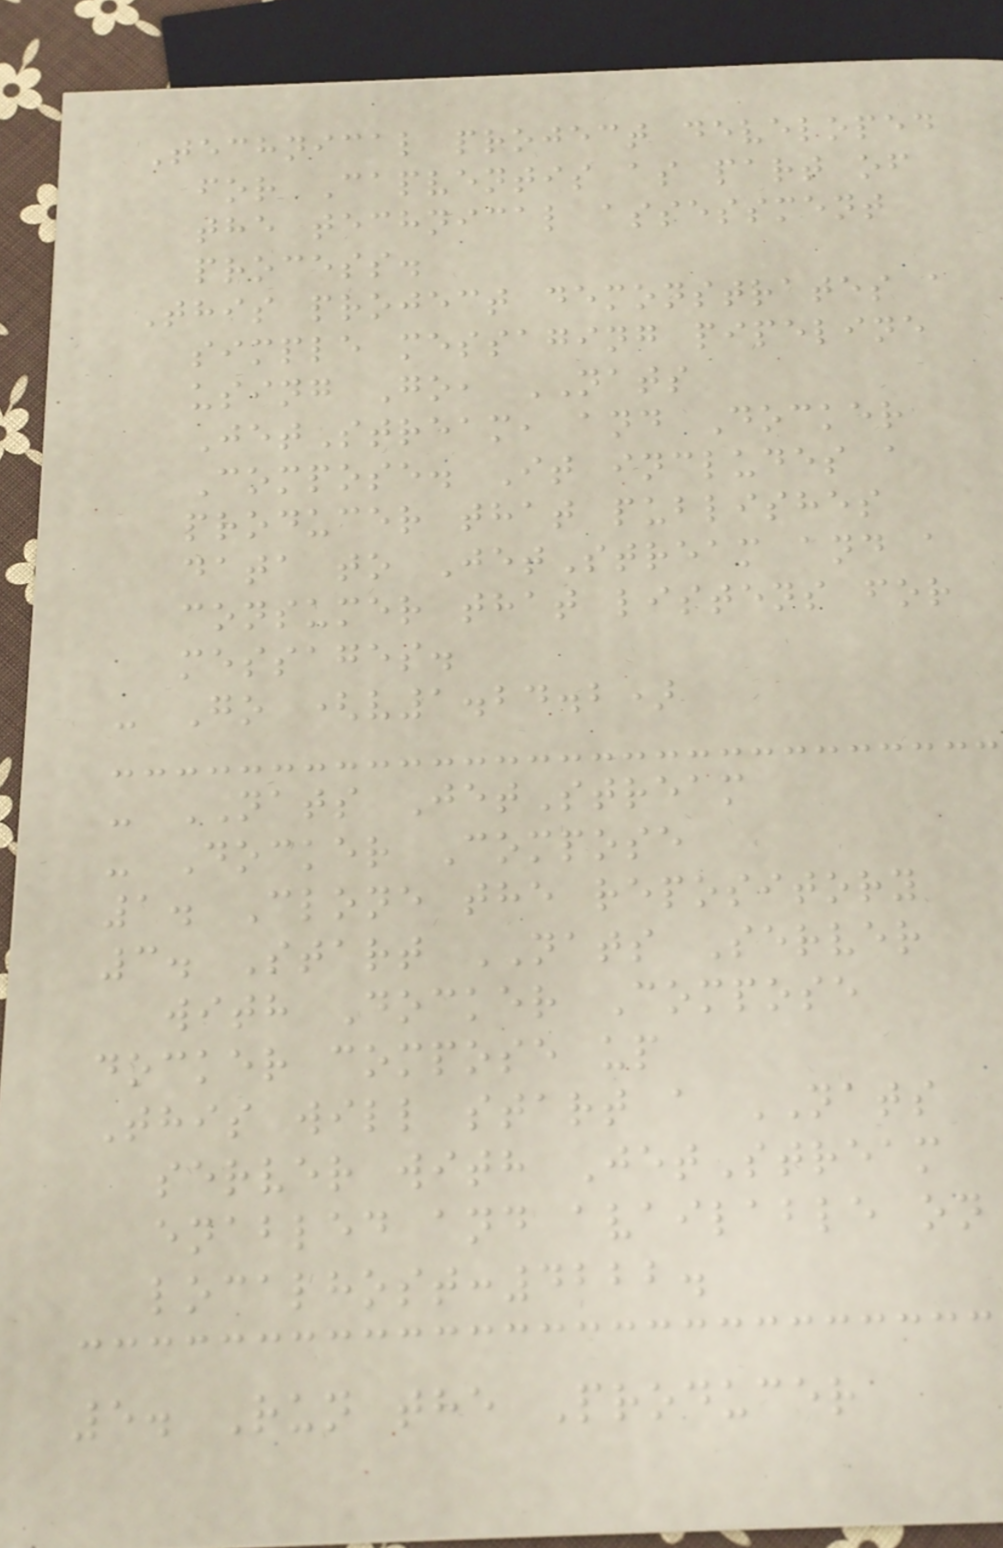Technical project developed
for Capventis as part of
the technical assessment
process.
This project demonstrates a
simple messaging pipeline
using Go, NATS
JetStream, and Docker
Compose. It includes a
producer that publishes
data to JetStream and a
consumer that listens for
messages.
- Go (v1.24.2)
- NATS JetStream
- Docker Compose
1. Clone the repository
3. Start NATS Server
with Docker Compose
docker compose up
This will start a NATS
server with JetStream
enabled and available on
localhost:4222.
5. Run the Producer
